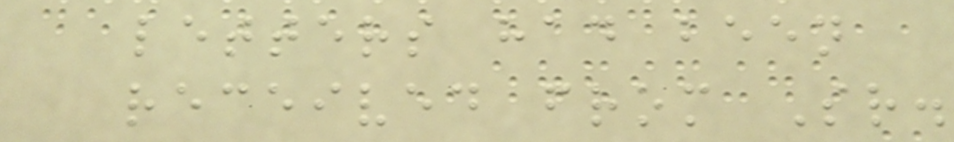letters had been
received from Sr.
